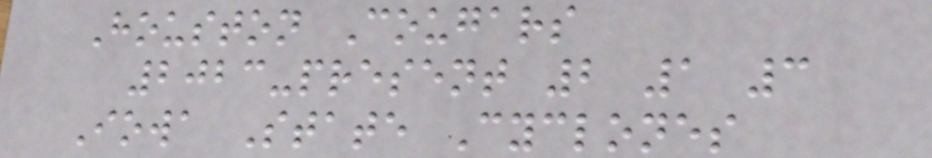Houston Cougars
2023-present 2 1 3
Iowa State Cyclones
